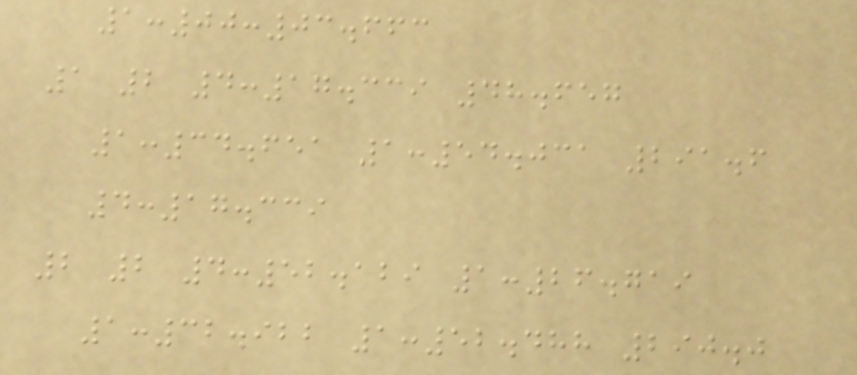1:00:03.663
1 2 4:17.339 48.657
1:34.651 1:54.031 291.6
4:17.339
2 2 4:52.129 1:26.719
1:32.922 1:52.488 290.0
